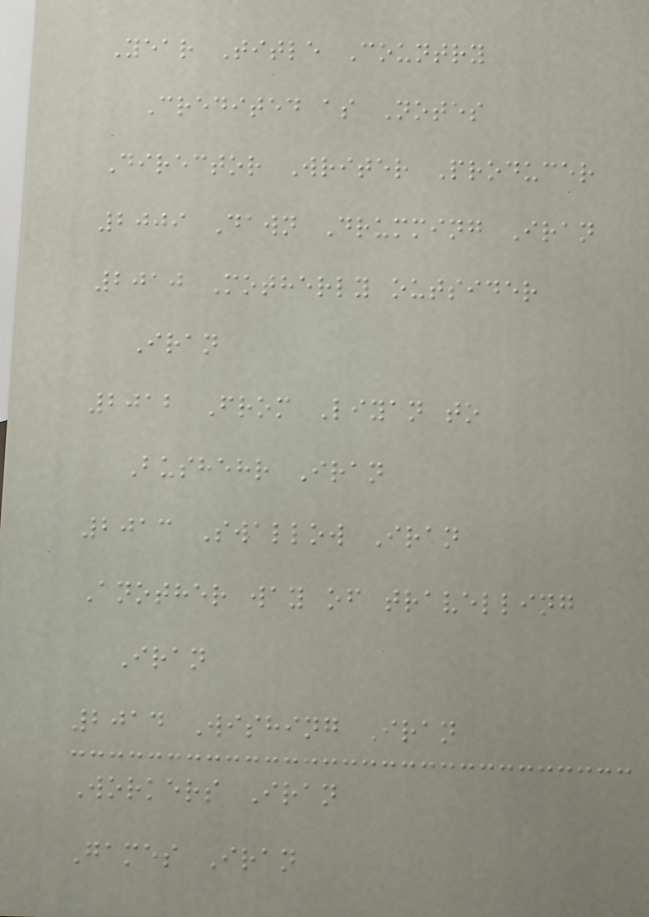Year Title Country
Credited as Notes
Director Writer Producer
2009 Dawn Drumming Iran
2010 Motherly outsider
Iran
2012 From Liyan to
Bushehr Iran
2013 Swallow Iran
Another way of travelling
Iran
2014 Wishing Iran
Workers Iran
Games Iran
